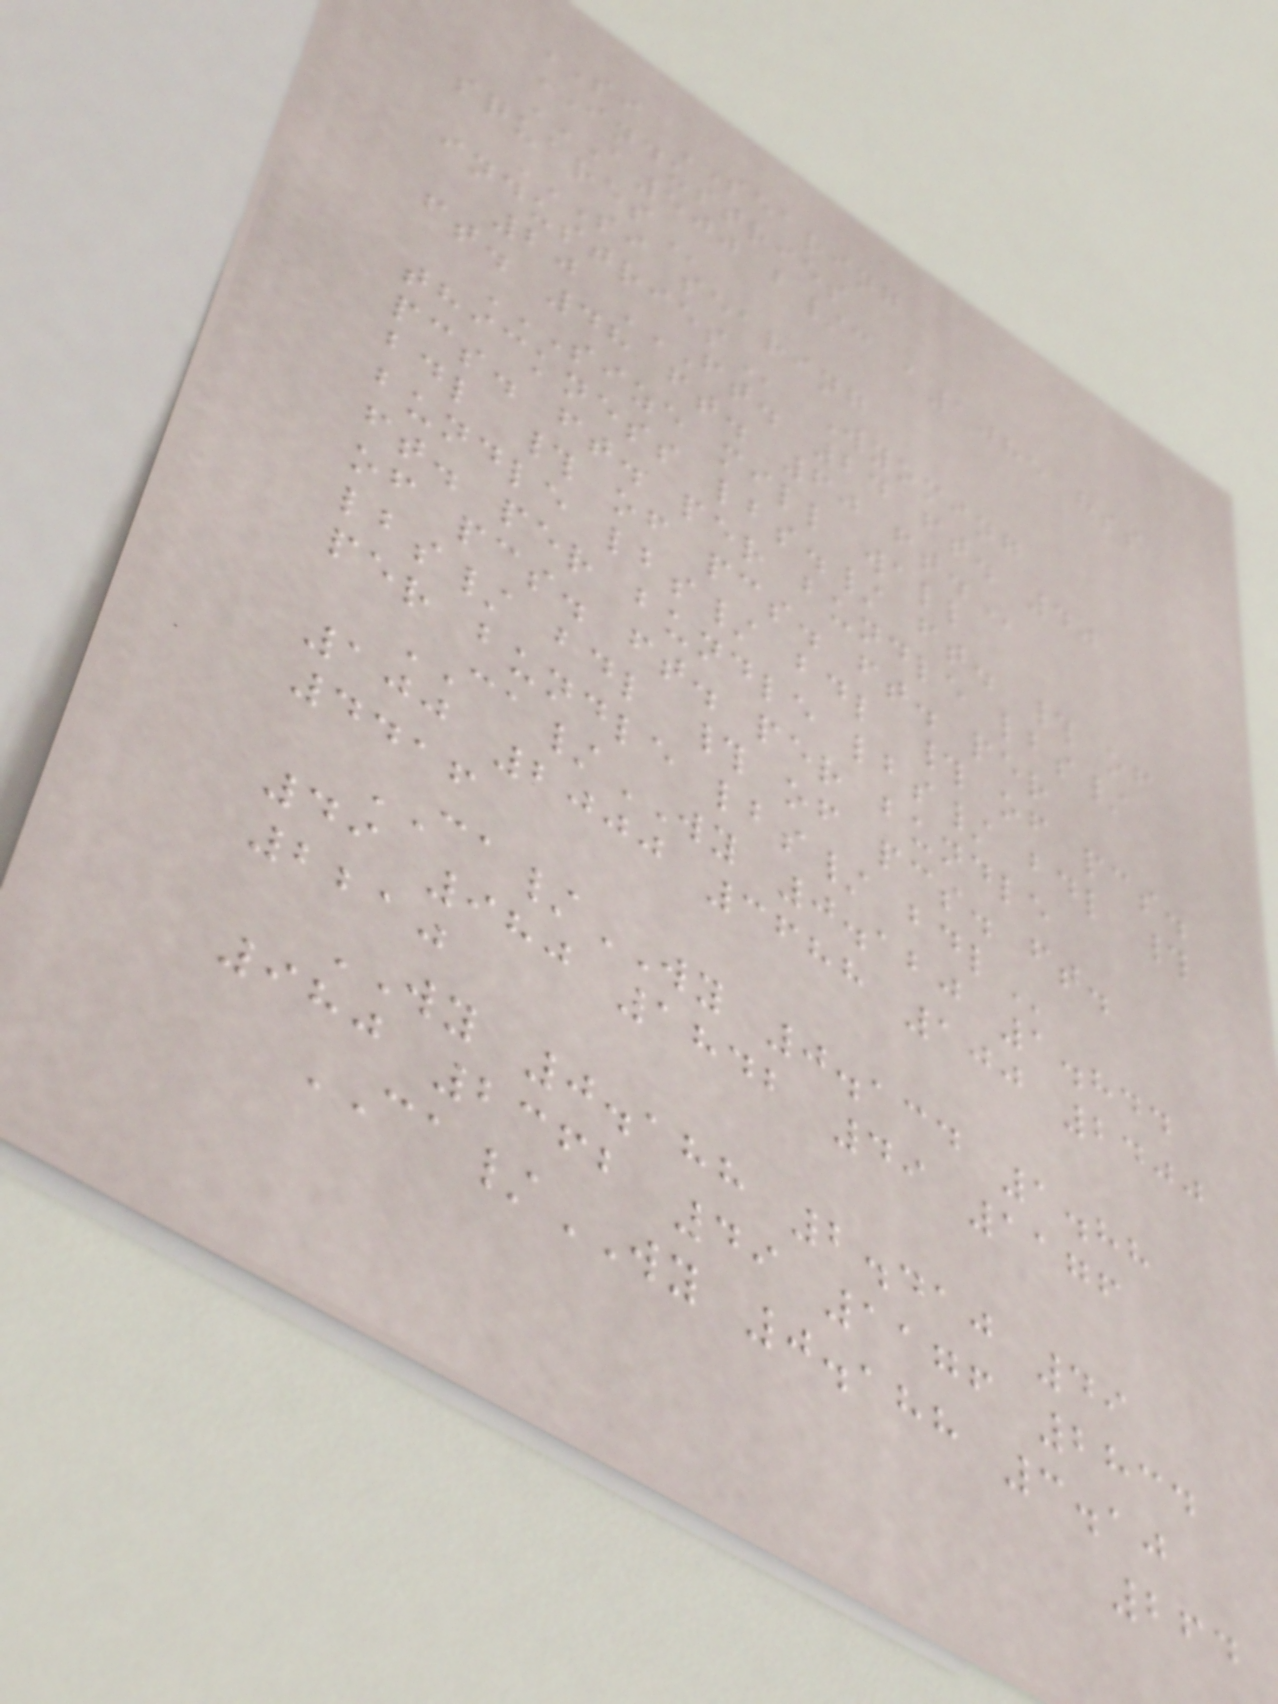SI SEARING
INDUSTRIES
A500 B/C A1085 HSS
SQUARES
SI SEARING
INDUSTRIES Wyoming
20 FT. 24 FT. 40
FT. 48 FT. 60 FT.
SIZE MILL WALL
THICKNESS LBS./ FT. # OF
PCS. FT. PER BUNDLE LBS/
BDL # OF PCS. FT. PER
BUNDLE LBS/ BDL # OF PCS.
FT. PER BUNDLE LBS/ BDL #
OF PCS. FT. PER BUNDLE
LBS/ BDL # OF PCS. FT.
PER BUNDLE LBS/ BDL
CA/WY 0.120 1.844
100 2000 3688 100 2400
4416
CA/WY 0.134 1.88
49 980 1842 49 1176
2210
WY 0.188 2.410 49
980 2362 49 1176 2834
CA/WY 0.188 3.10
264
